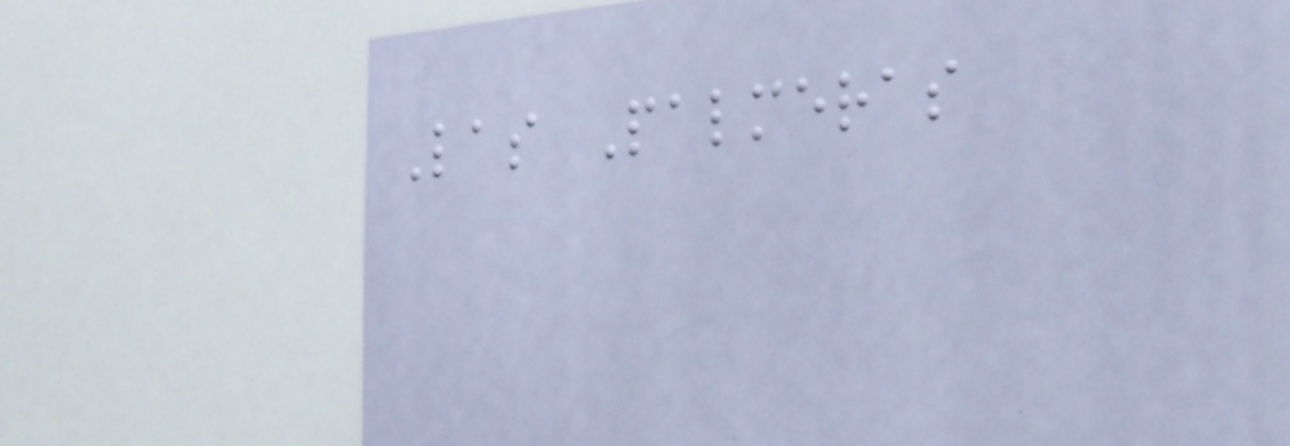Las Palmeras
